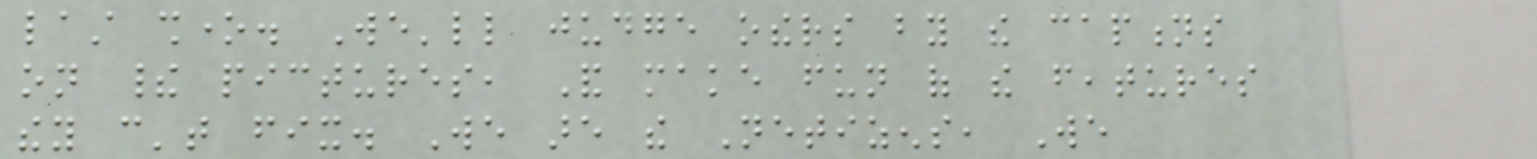last shone. We'll judge others by the captions
on their pictures, And make fun of the features
they can't fix. We are the Netizens, We
